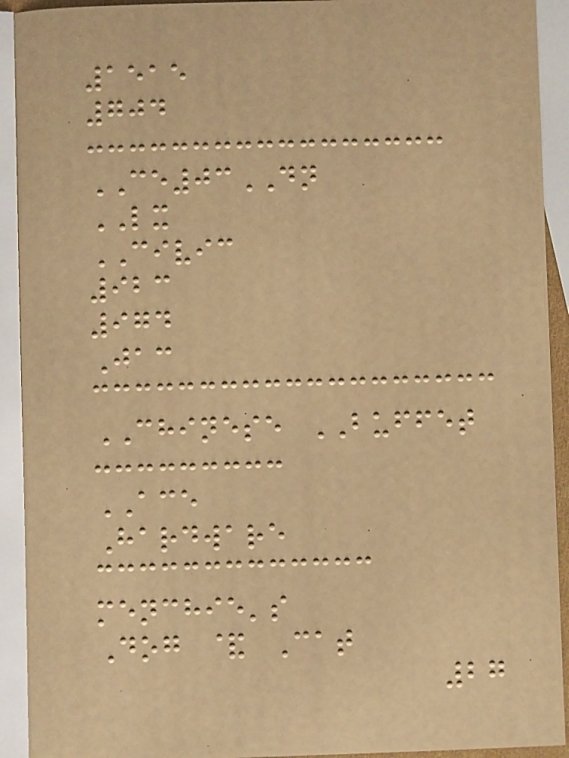1515
704
CE03DN
LX
CIVIC
923
974
Jac
CHINESE BUFFET
ACE
Hardware
menchie's
Dog & Cat
27
